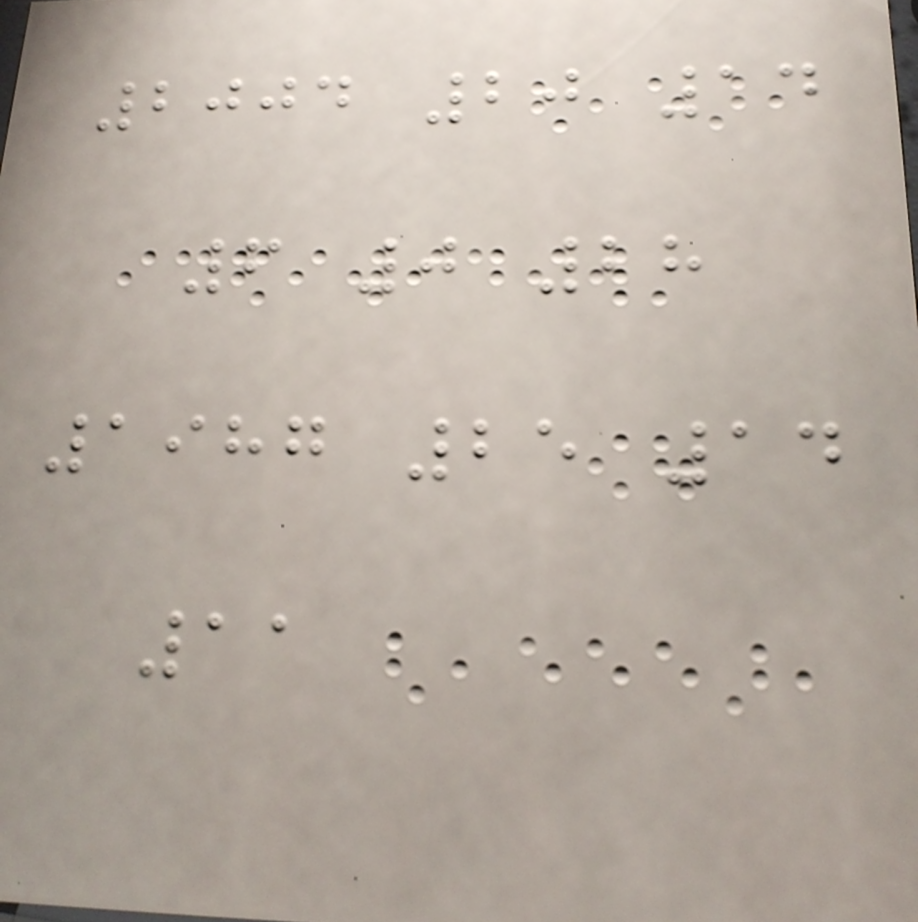2004 20 14
6 0 28
1987 25 14
11
